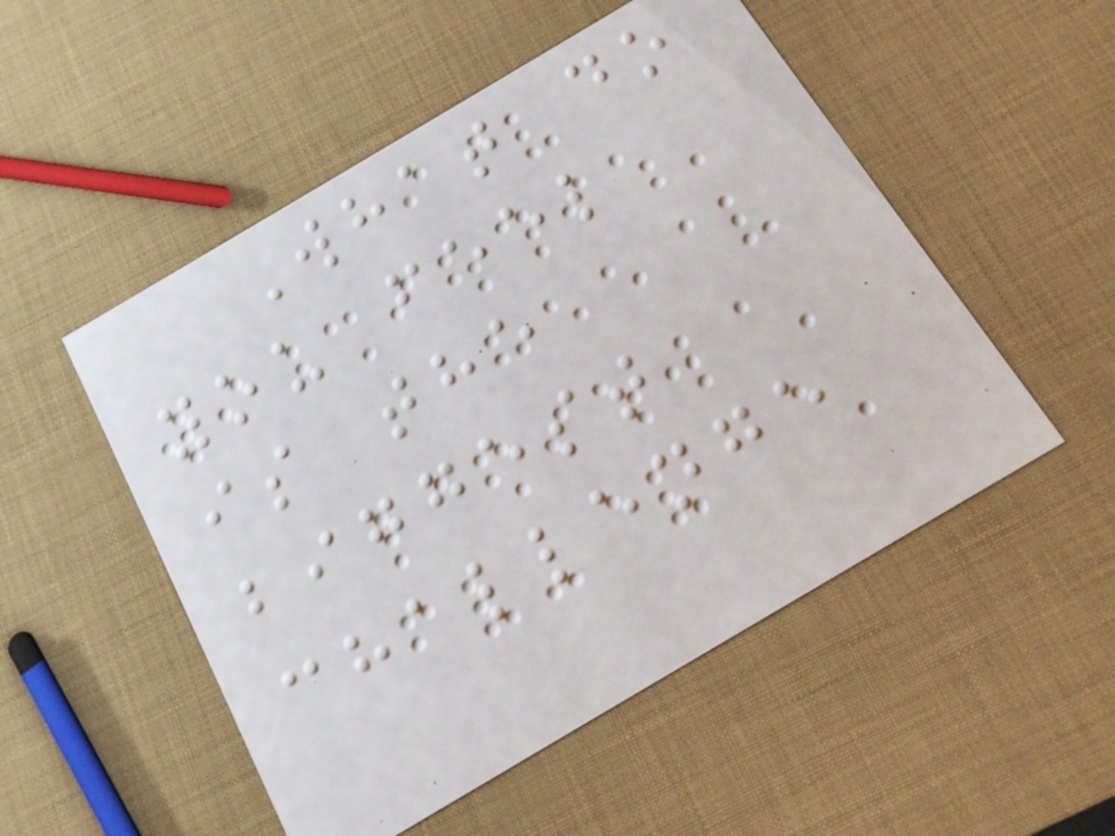What do
you feel
is the
biggest
challenge
